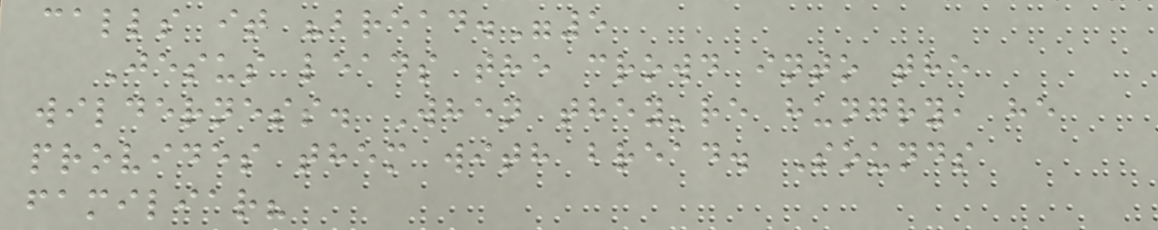calls it "bread."5
Jesus leads the crowd into the
wilderness. When they're hungry, he
provides them with bread. Sounds
familiar?
